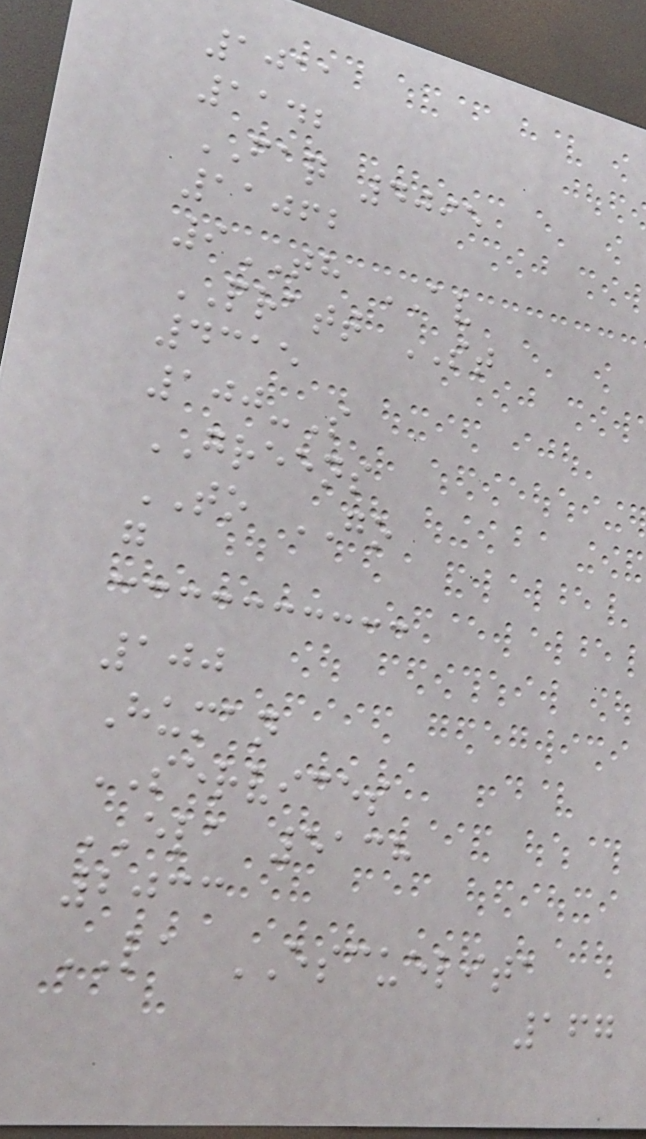1011
1142
FAQ 4095
11062
9TH AV
PRATT ST
4315
100-S
GREENS
TO GO
g
100
Human
SERVICES
ELA 5138
2033
LA ESCUELITA
167
